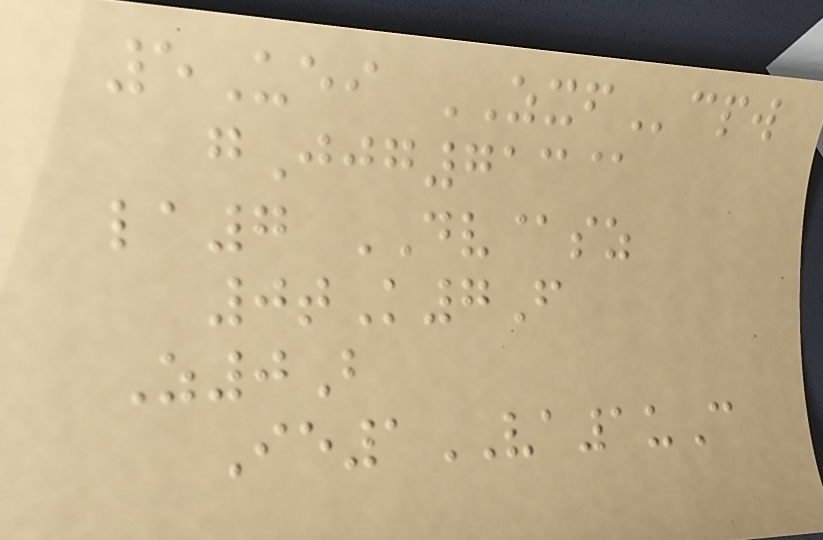5Uei ZXFcpw
gJjg713@
la7 DV@sz
0tK7F
Z0B
Ie1VA1uC
